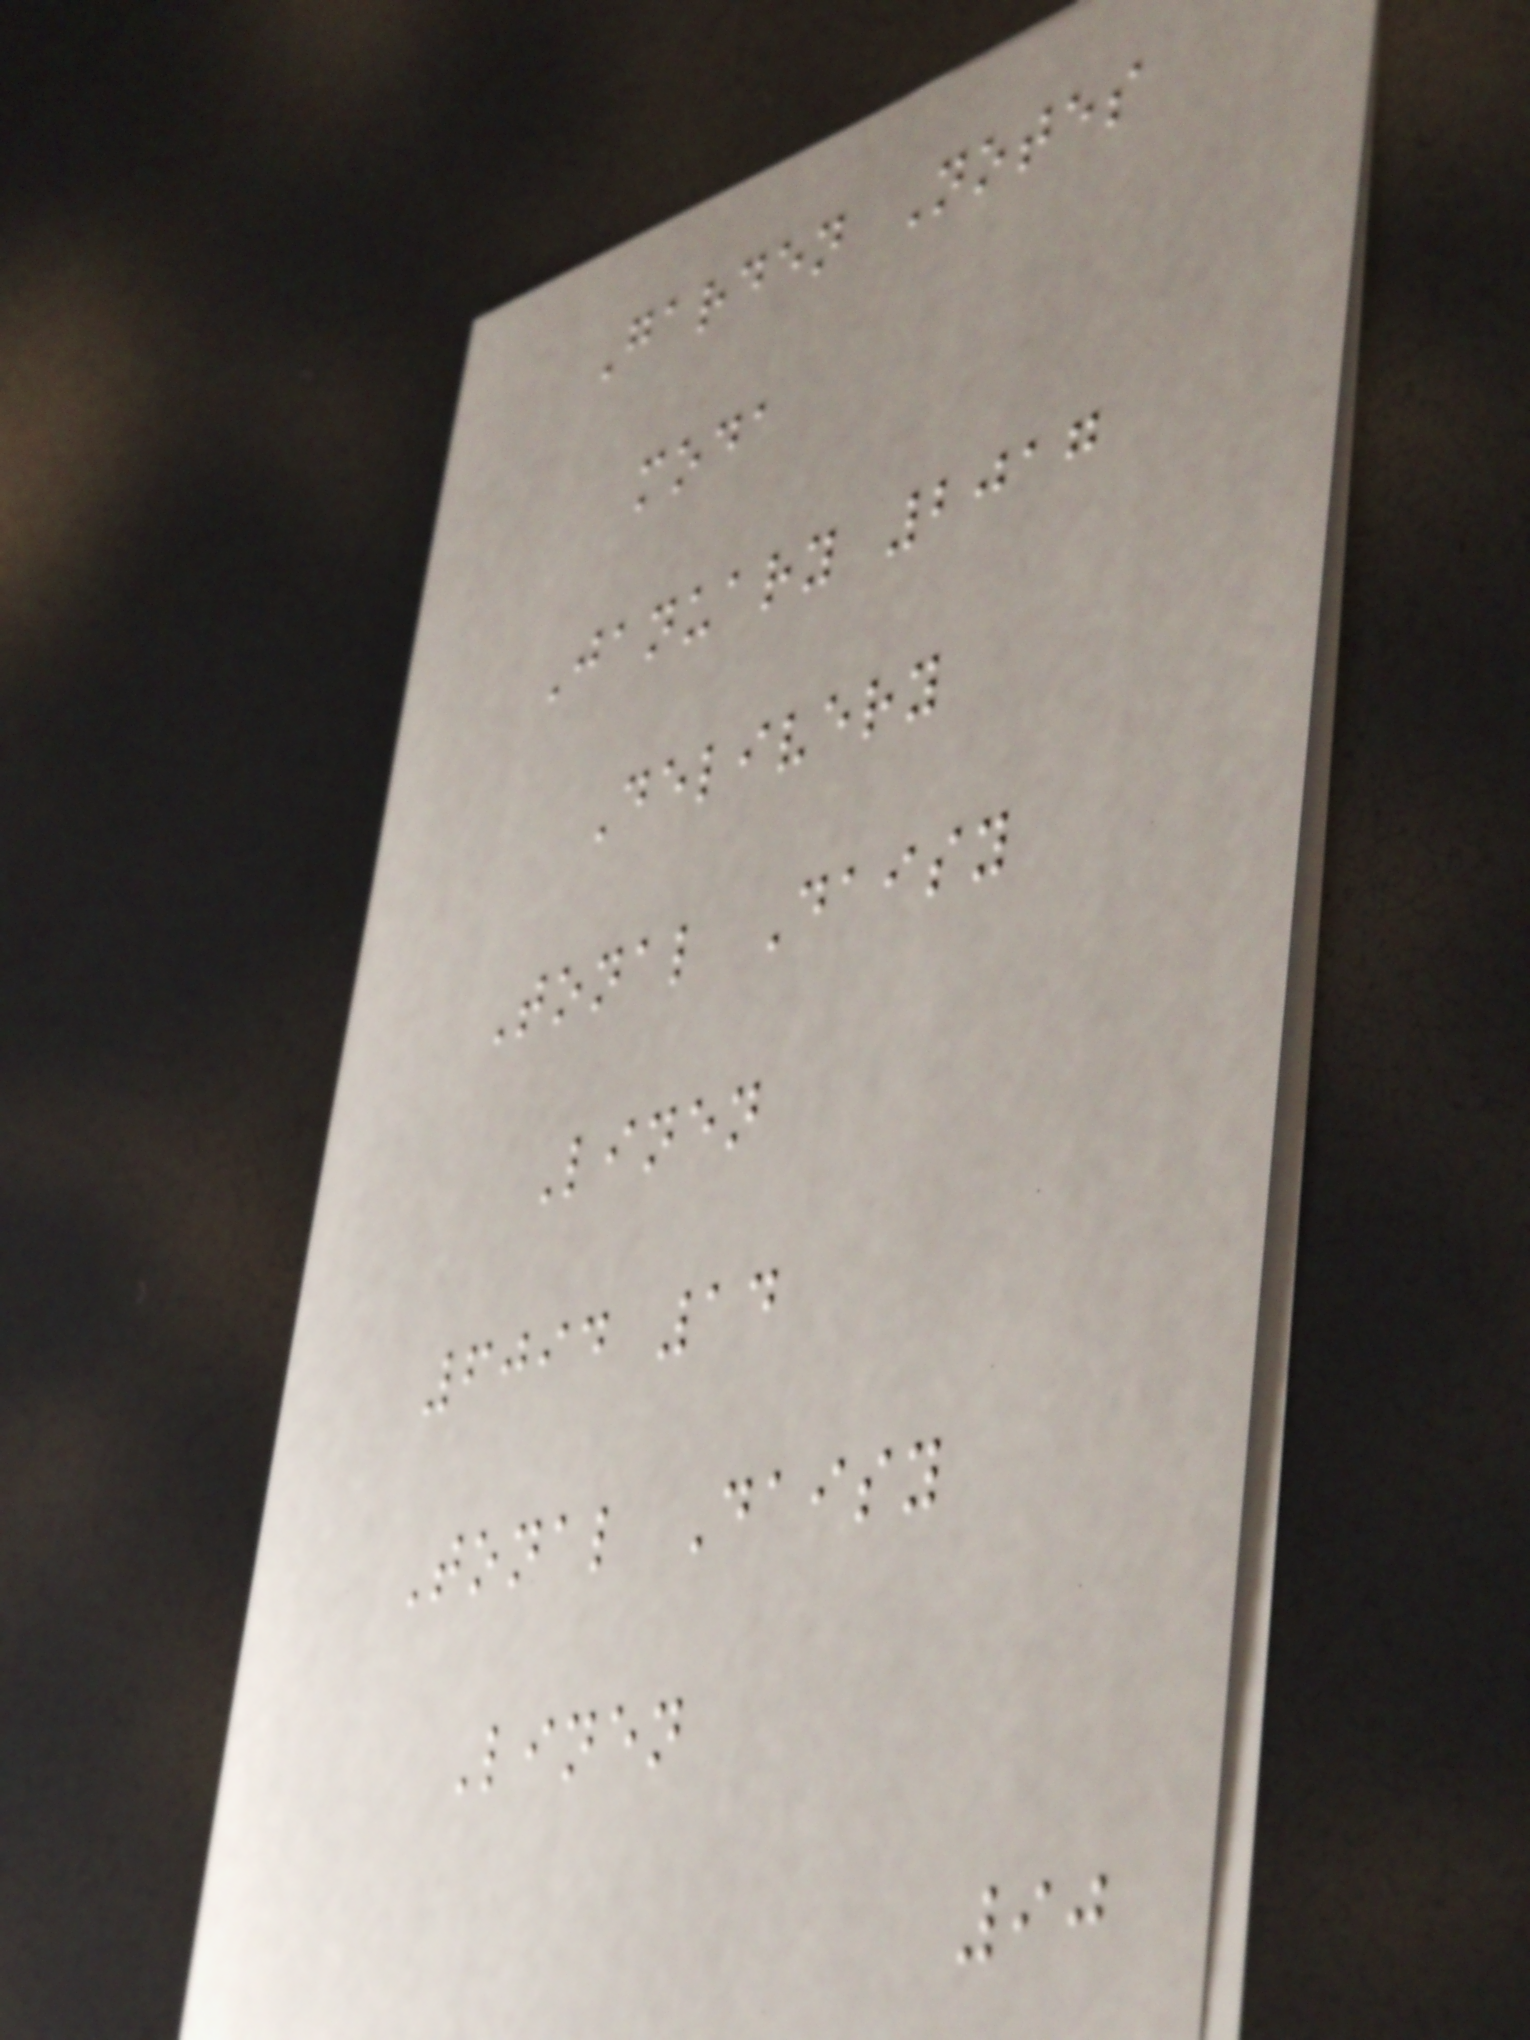Garden Notes
moda
January 2017
Delivery
Tonal Daisy
Linen
6094 14
Tonal Daisy
Linen
90
